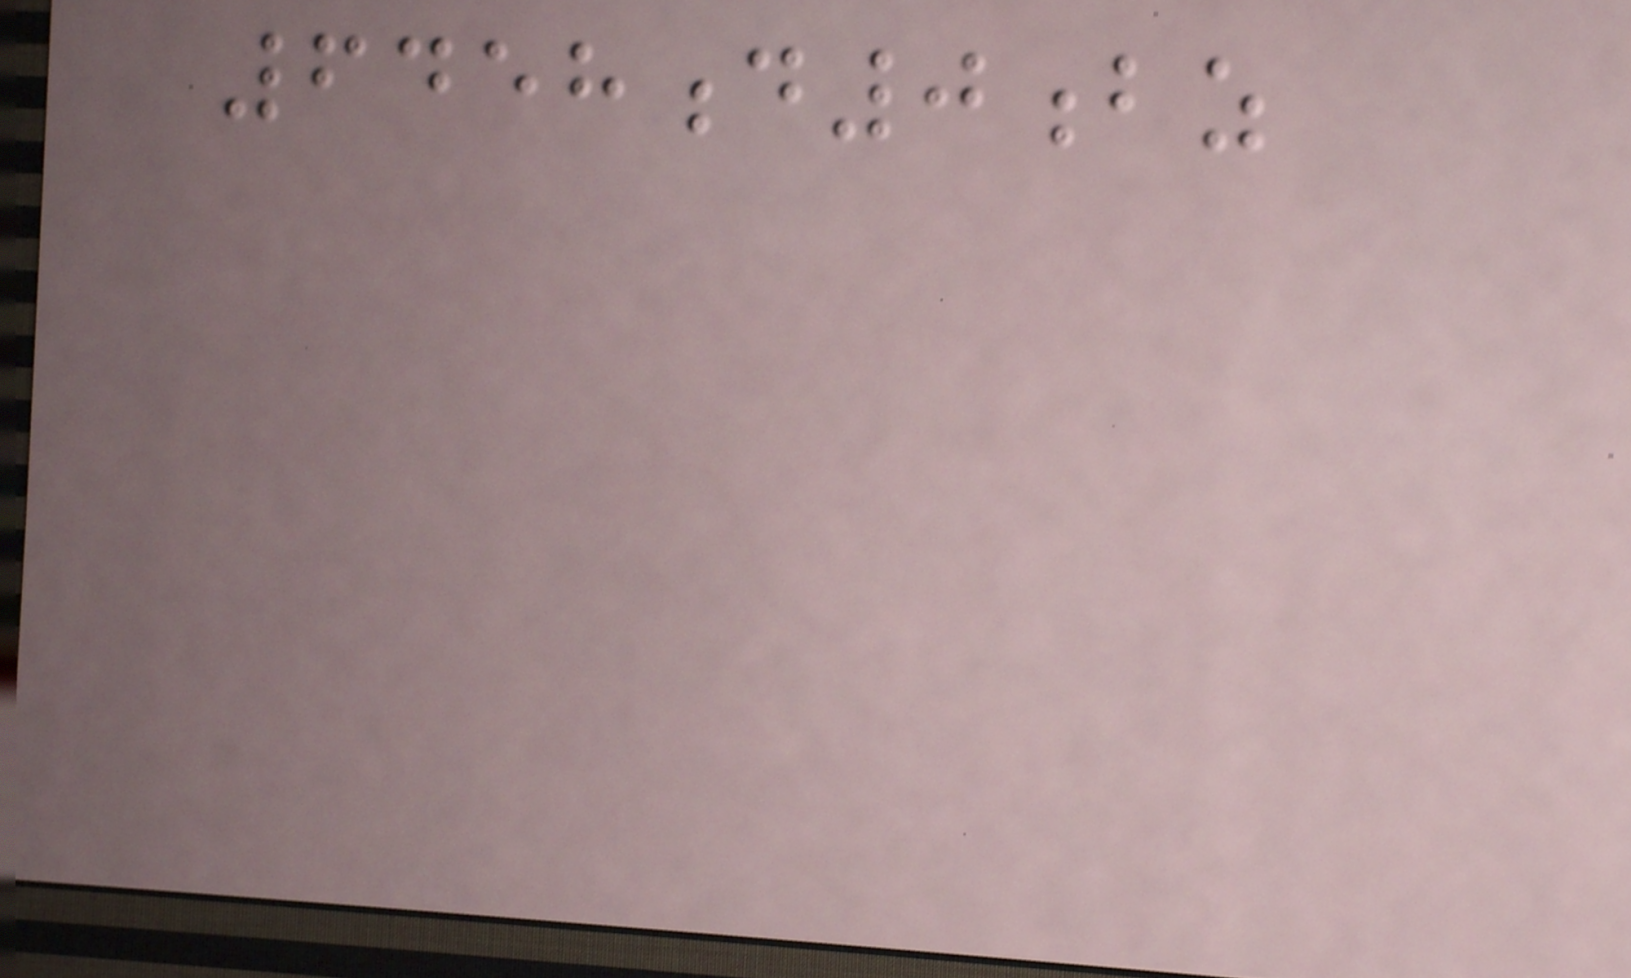6458d0bz
